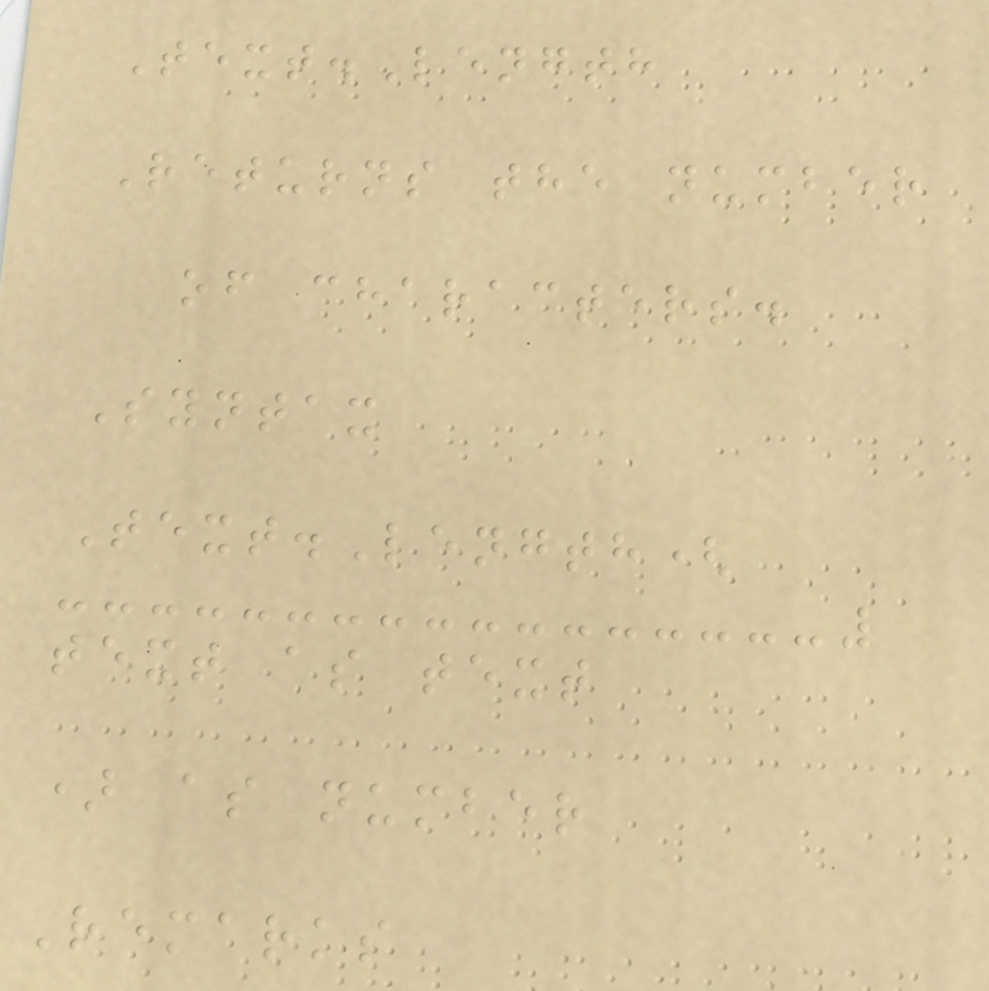Text.Length
Returns the number
of characters.
Syntax
Text.Length(
text as text
) as number
Remarks
